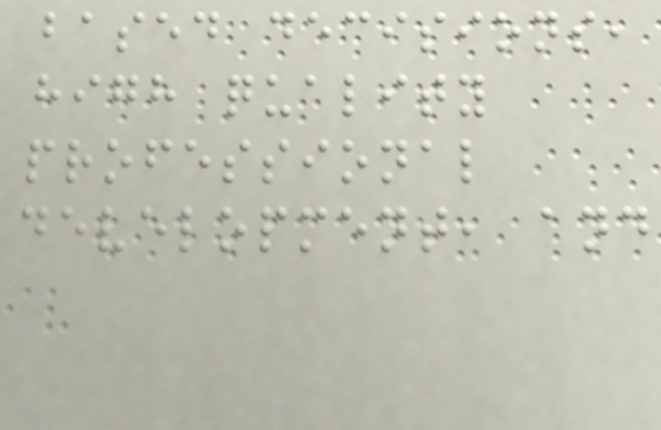based decisions,
high quality
professional
development, and
